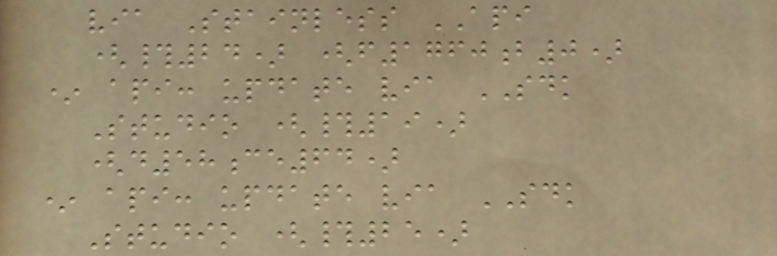via Stainless API
(#24) (f1760b0)
* api: update via SDK
Studio (#19)
(d58ce64)
* api: update via SDK
Studio (#25)
